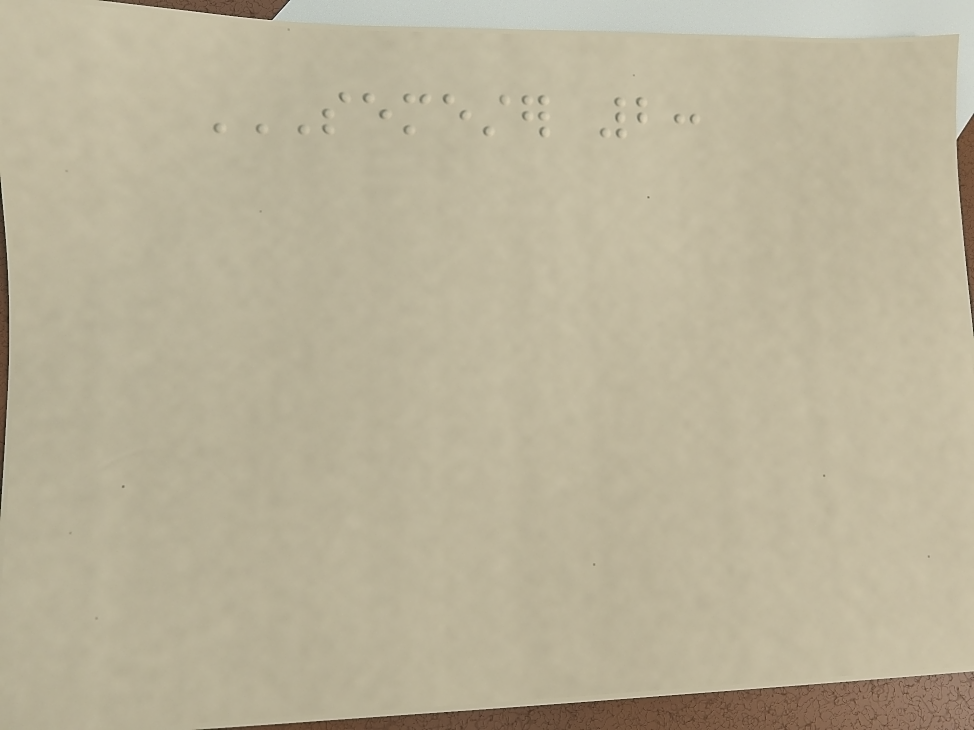SEMESTER 2:
